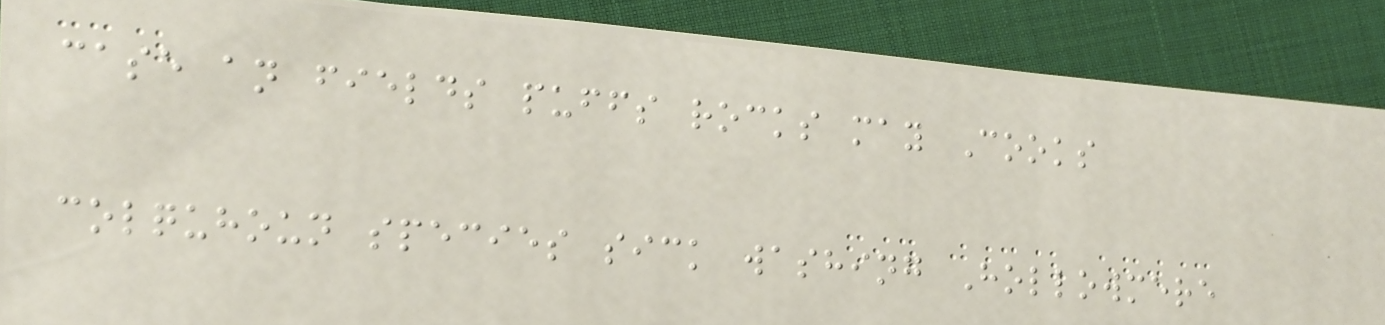case an fields puffs rocks may Cooks
colquhoun species sick washing Hollowmere
